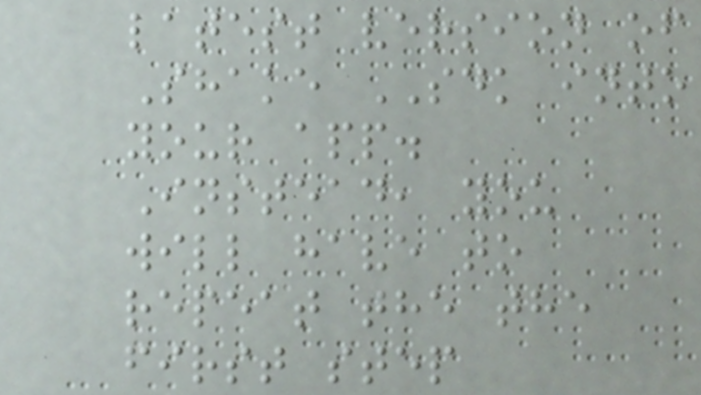latest version of
Shake SDK into
your app.
Instead, you
will have to
repeat the the
first step
